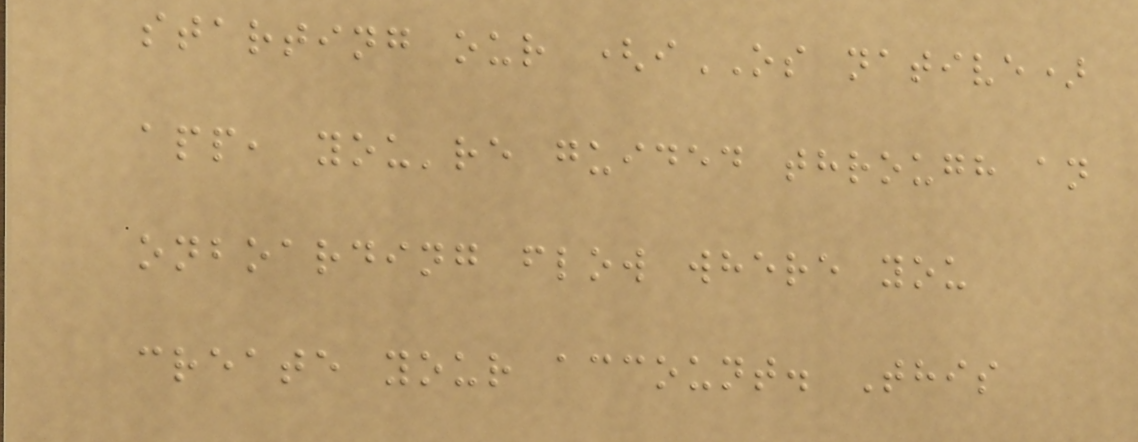starting our (iOS native)
app, you're guided through an
onboarding flow where you
create your account. This
